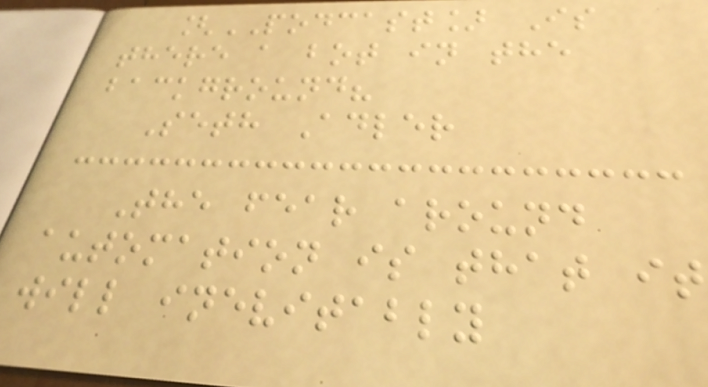[PODCAST] Is
there a bot in the
background?
Seth Adler
The fear around
automation is that it
will inevitably
